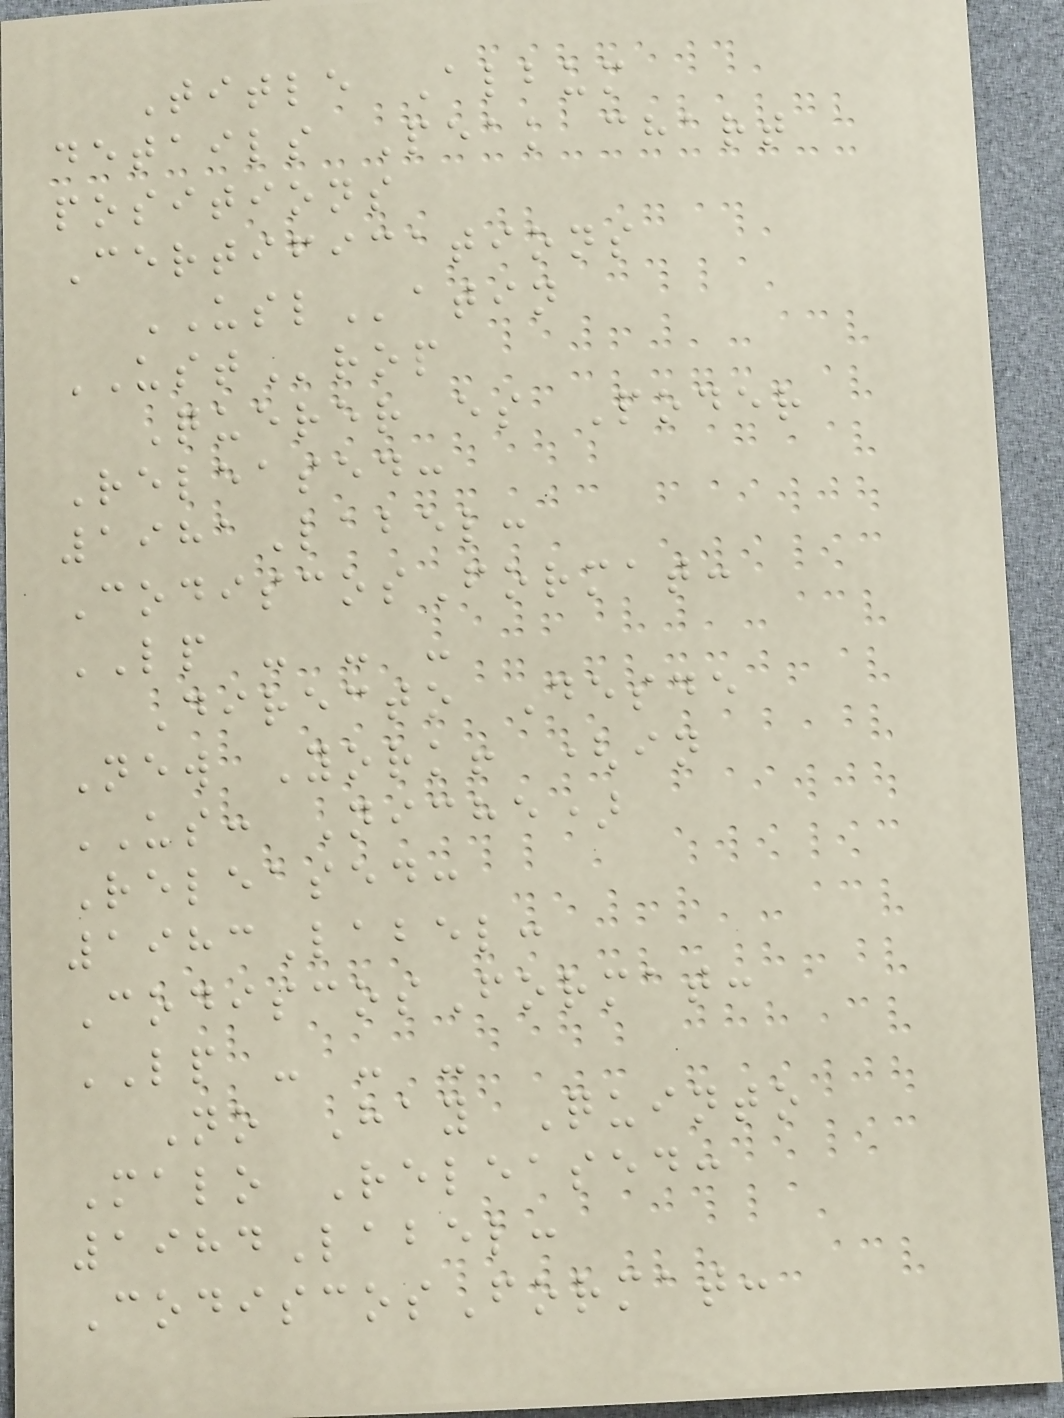Title Album
details Peak chart
positions
Certifications
USLatin
USTrop
Querer es Poder
Released:
1981Label:
CodiscosFormat:
LP - - -
Directo Desde
New York! (in
US: Niche)
Released:
1983Label:
CodiscosFormat:
LP - - -
No Hay Quinto
Malo Released:
1984Label:
CodiscosFormat:
